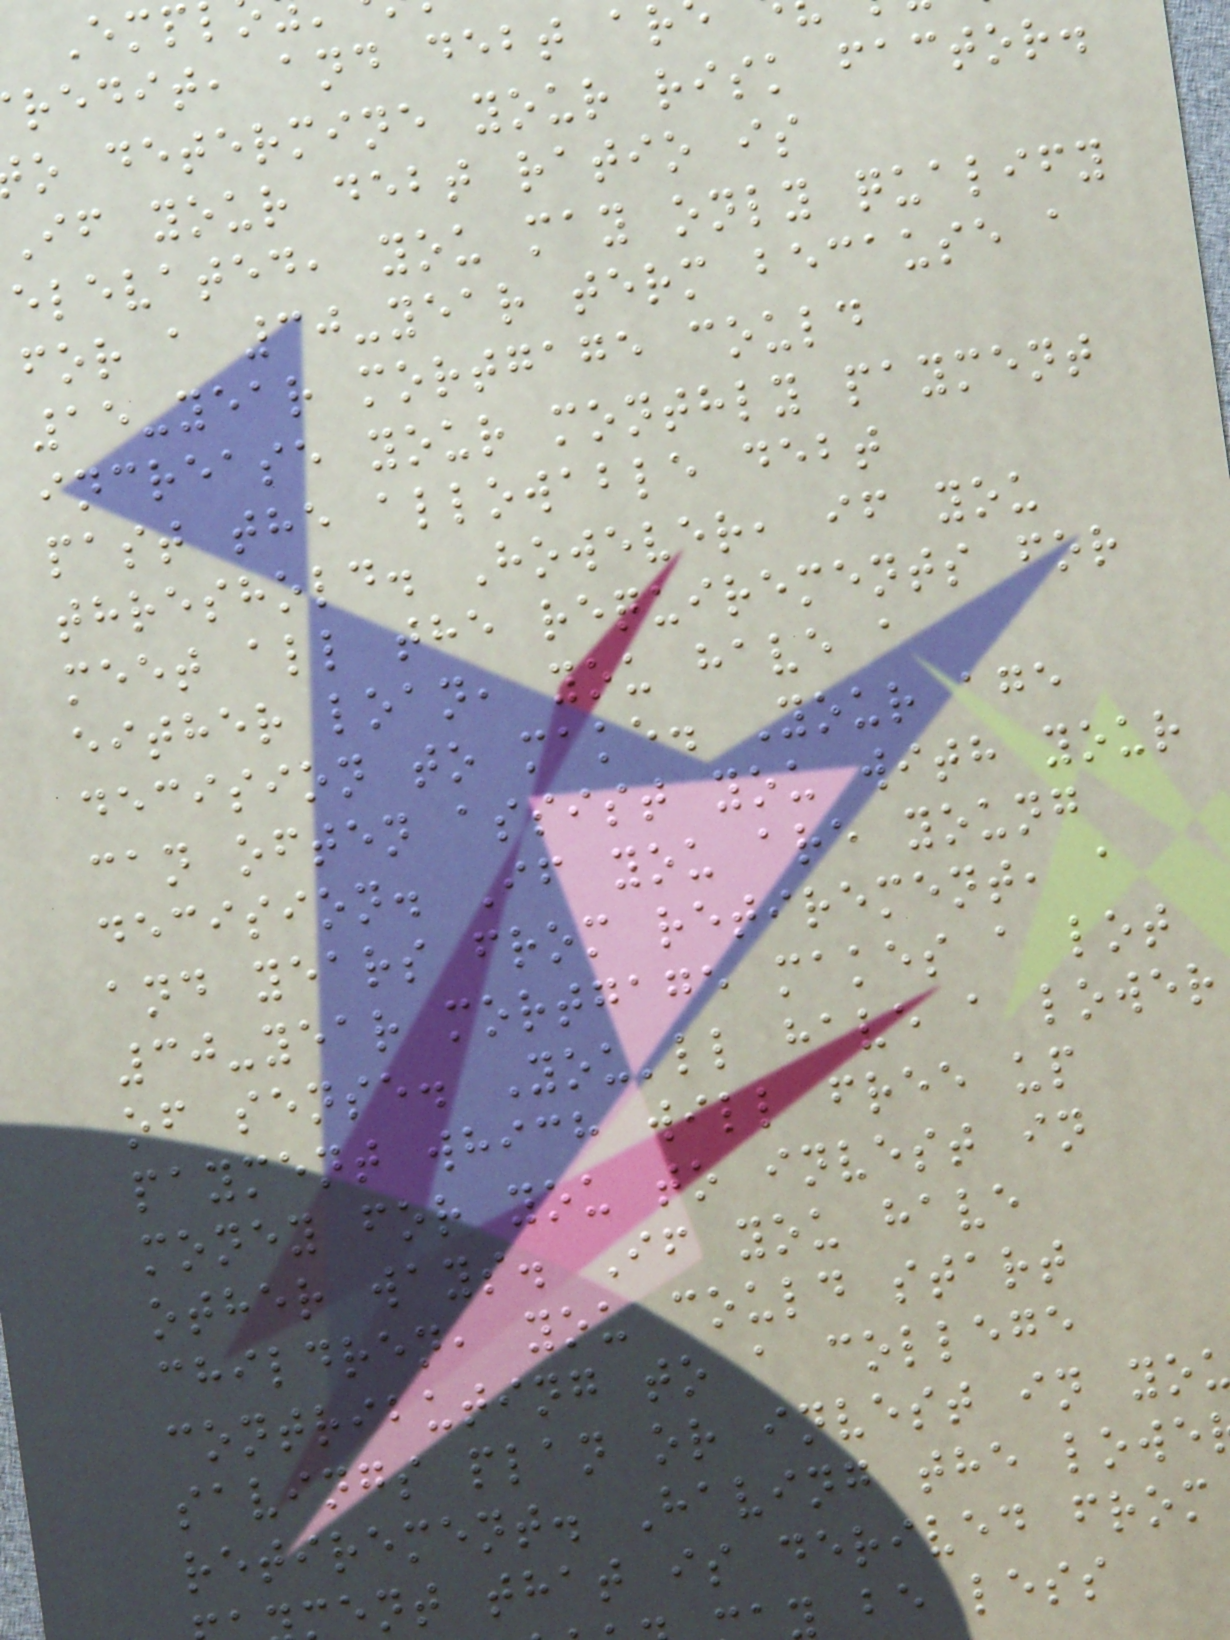redit, and debt ar
o determine your risk factor.
If your debt ratio is
elevated, you may only qualify
for a 30-year term because a
15-year mortgage could
increase your monthly payment
past the allowable debt
threshold. However, if you
meet all the requirements for
either loan, you have a
decision to make. Your age
can often assist you with your
decision. If you are young
and years from retirement, a
30-year mortgage makes a lot
of sense. You'll have a lower
payment which will free up
money for you to invest in
other ways. If you have
children, you could start
contributing to a college
savings plan or invest in yo
retirement. Having the lowe
ent that is derived from
be less
